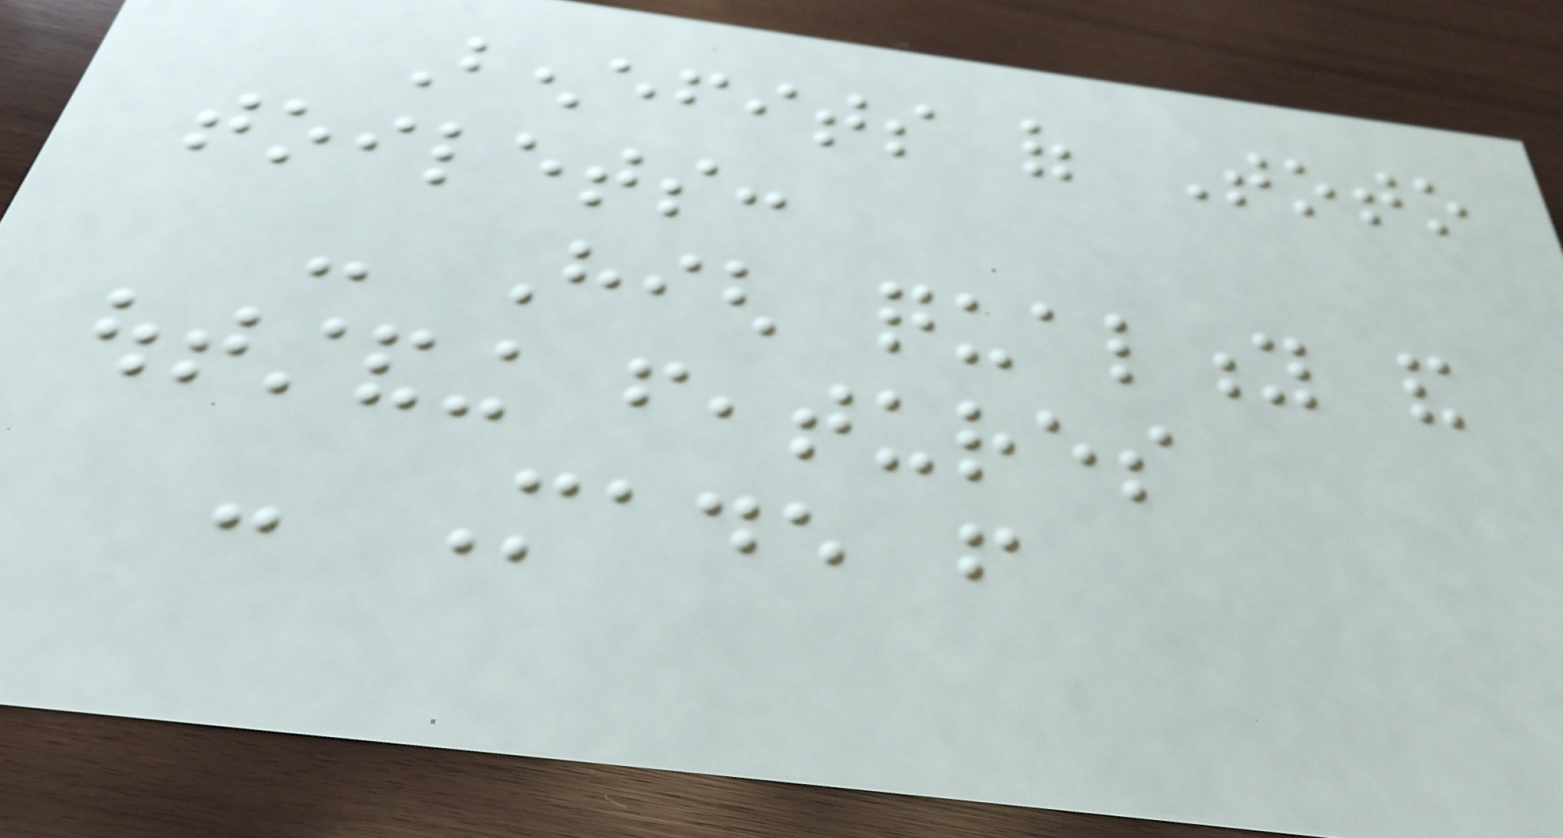Benefits of Toto
toilets:
- High quality and
outstanding features
- Made from
